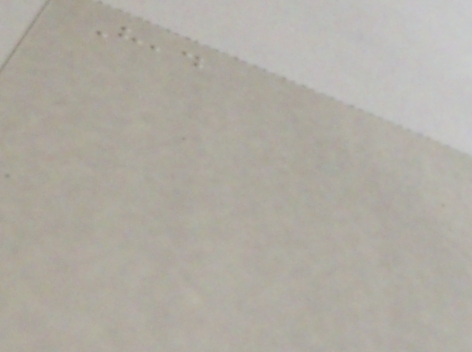Head
